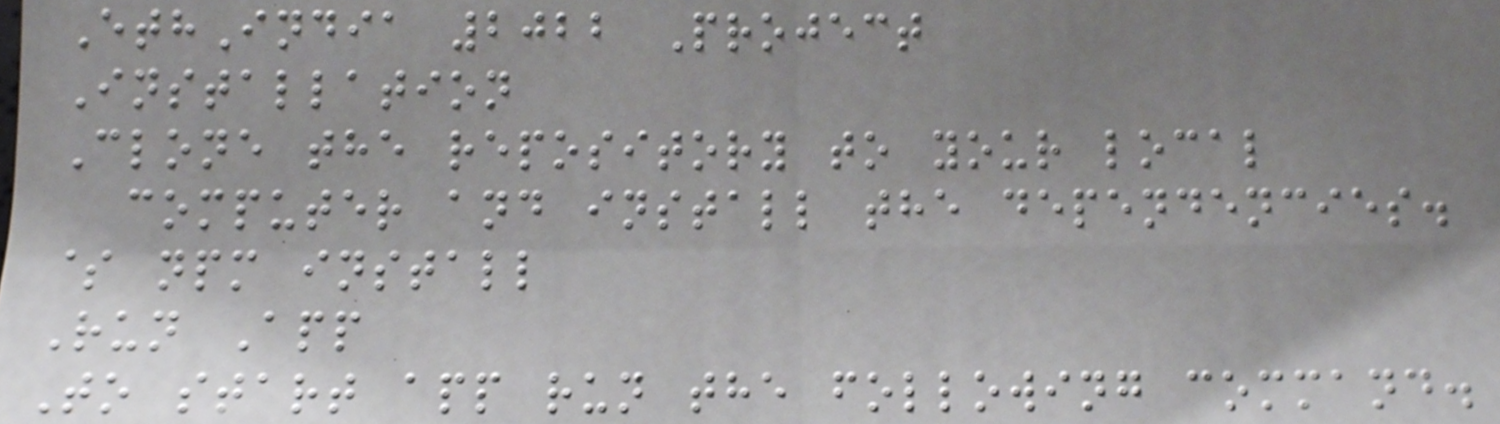EthIndia 2022 Project
Installation
Clone the repository to your local
computer and install the dependencies.
$ npm install
Run App
To start app run the following command.
